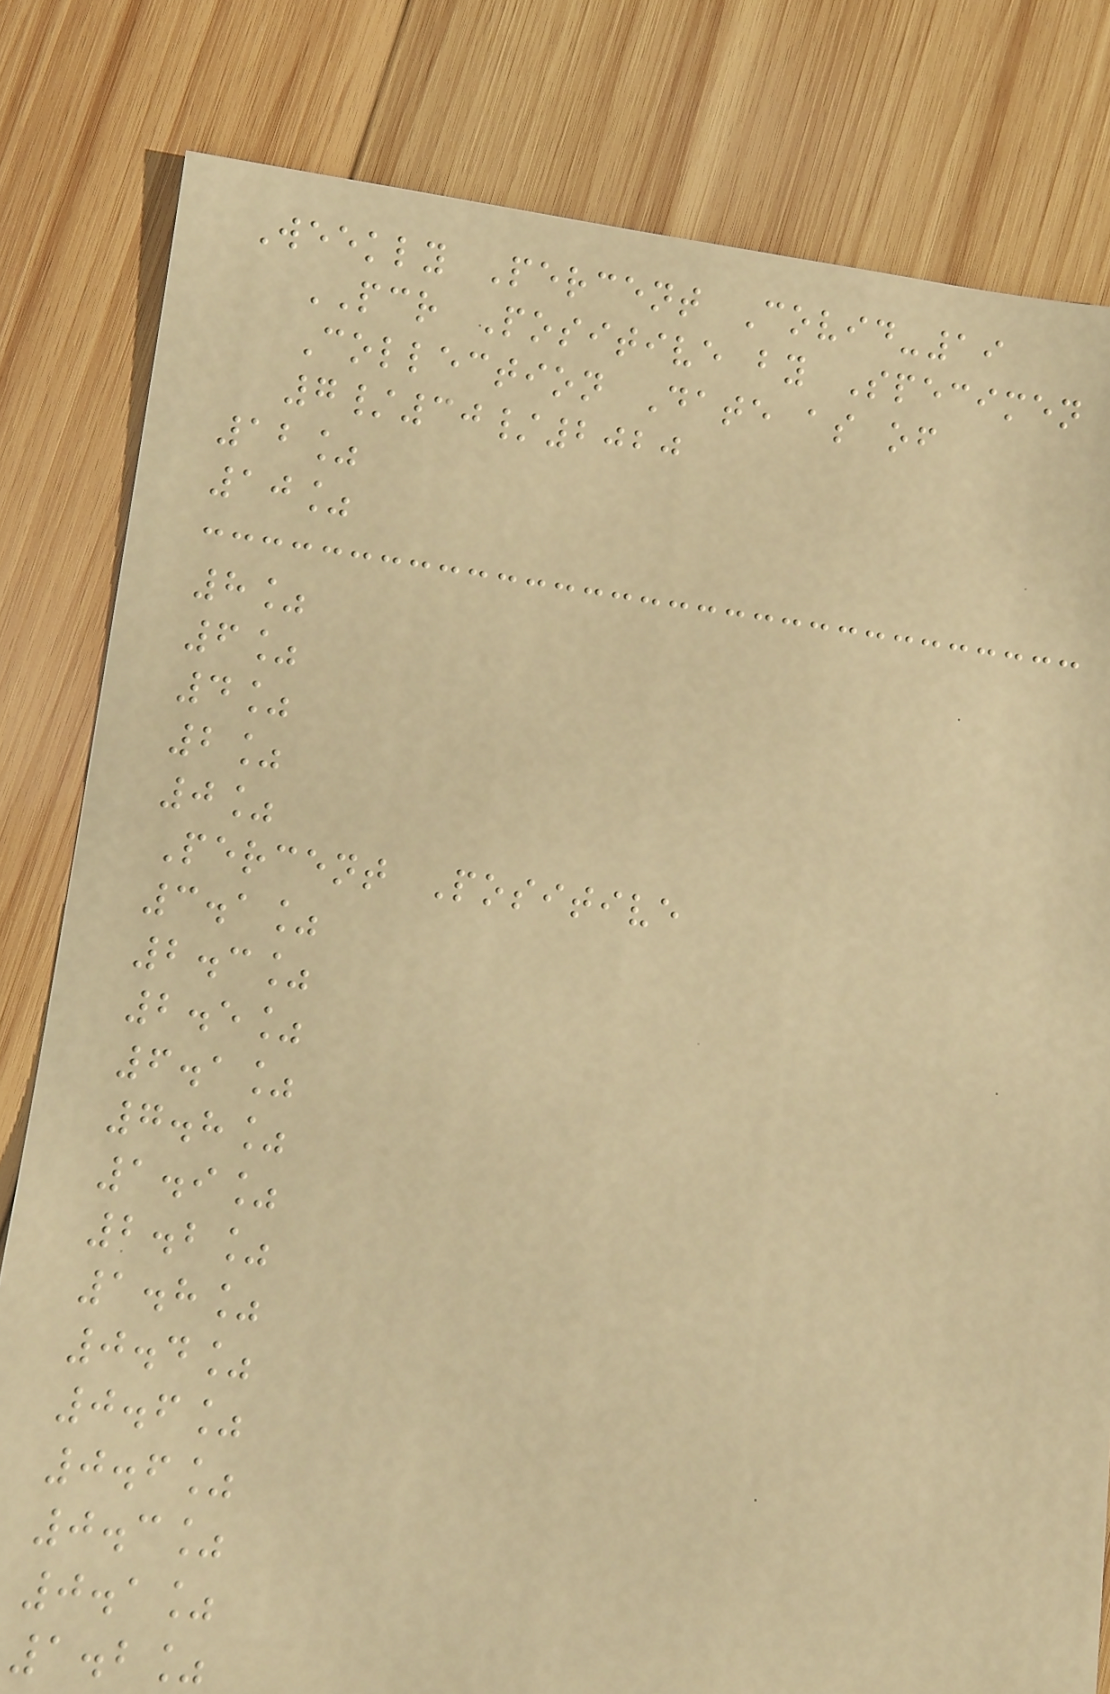Weekly Percent Covid-19
PCR Positive by Specimen
Collection Date as of
7/30/2020
12%
10%
8%
6%
4%
2%
0%
Percent Positive
3.1%
2.3%
2.5%
6.1%
7.8%
1.9%
2.2%
1.8%
0.4%
0.6%
0.6%
0.3%
0.1%
1.2%
